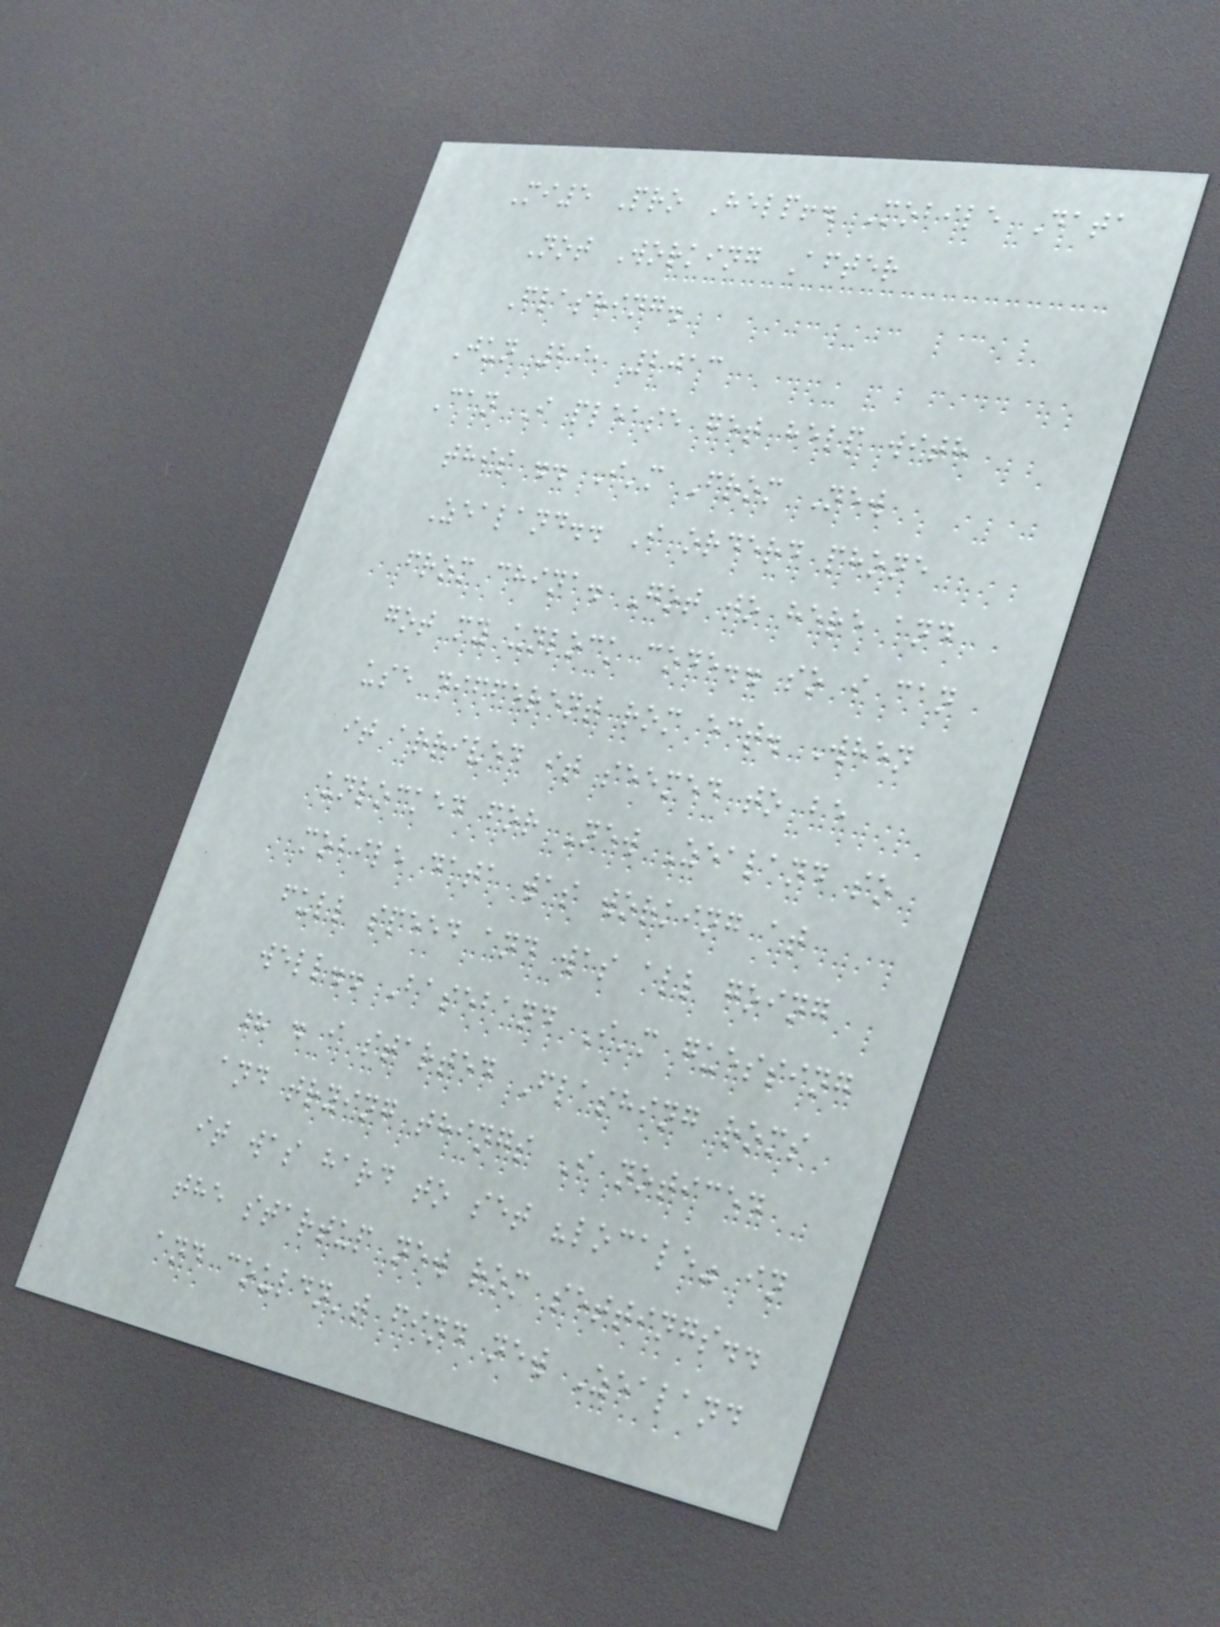Mi5 Pro Help!. Mobile Data
Not Working After
Flashing.
Jun 29, 2013
Can I please get help with
this .. I'm From New
Zealand.. I orderd phone
from china. Got to here and
got my unlock code.. so i can
use different rom ect. When
it arrived it seemed to be
unlocked for New Zealand so
mobile data was working at
full speed and was all going
well.. Baseband I'm guessing
? . i started Flashing roms
and trying things I noticed
it was hard to set "locale" in
the startup new rom settings..
and couldn't find new Zealand
